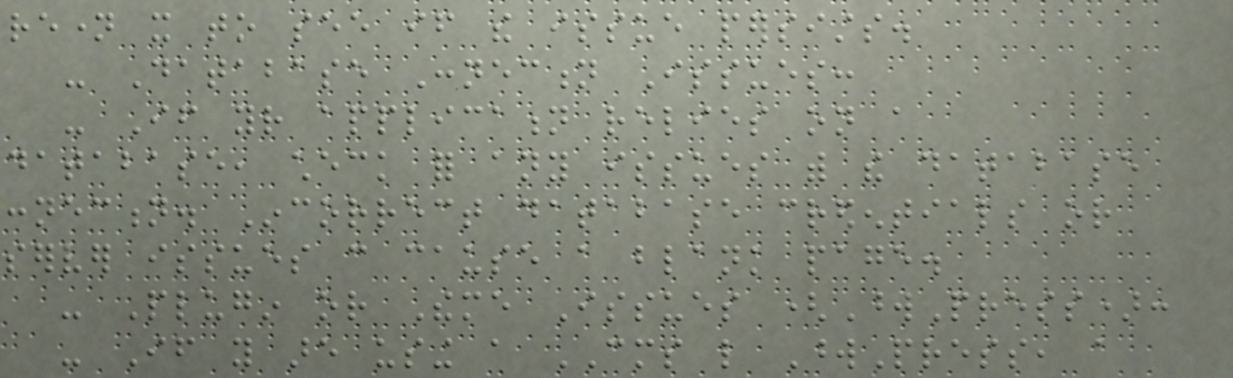rename it to see if the issue persists.
- Database Connection Issues:
- If your application relies on a
database, check for any issues with the database
connection. Incorrect database credentials or
server issues can cause a blank page.
- Plugin or Theme Issues (WordPress):
- If you are using a CMS like WordPress, a
